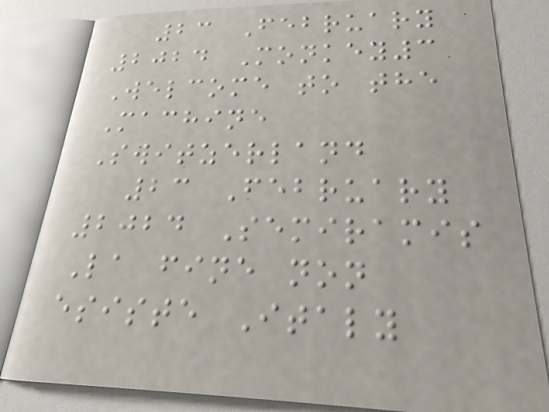23 February
2024 Monkey3
Welcome to the
Machine
Switzerland
23 February
2024 Semiramis
La fine non
esiste Italy
